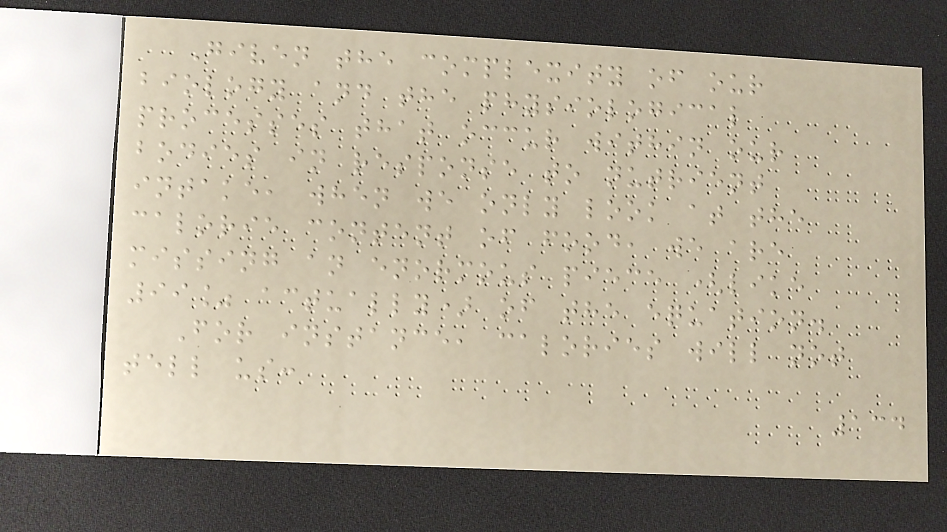Given the complexity of our
biology and the physiological
processes that occur within our
bodies in response to nutrient
intake, when we only look at the
calorie content of food, we are
missing an enormous piece (like
99% actually) of the equation.
For instance, calories will not
tell us:
134
